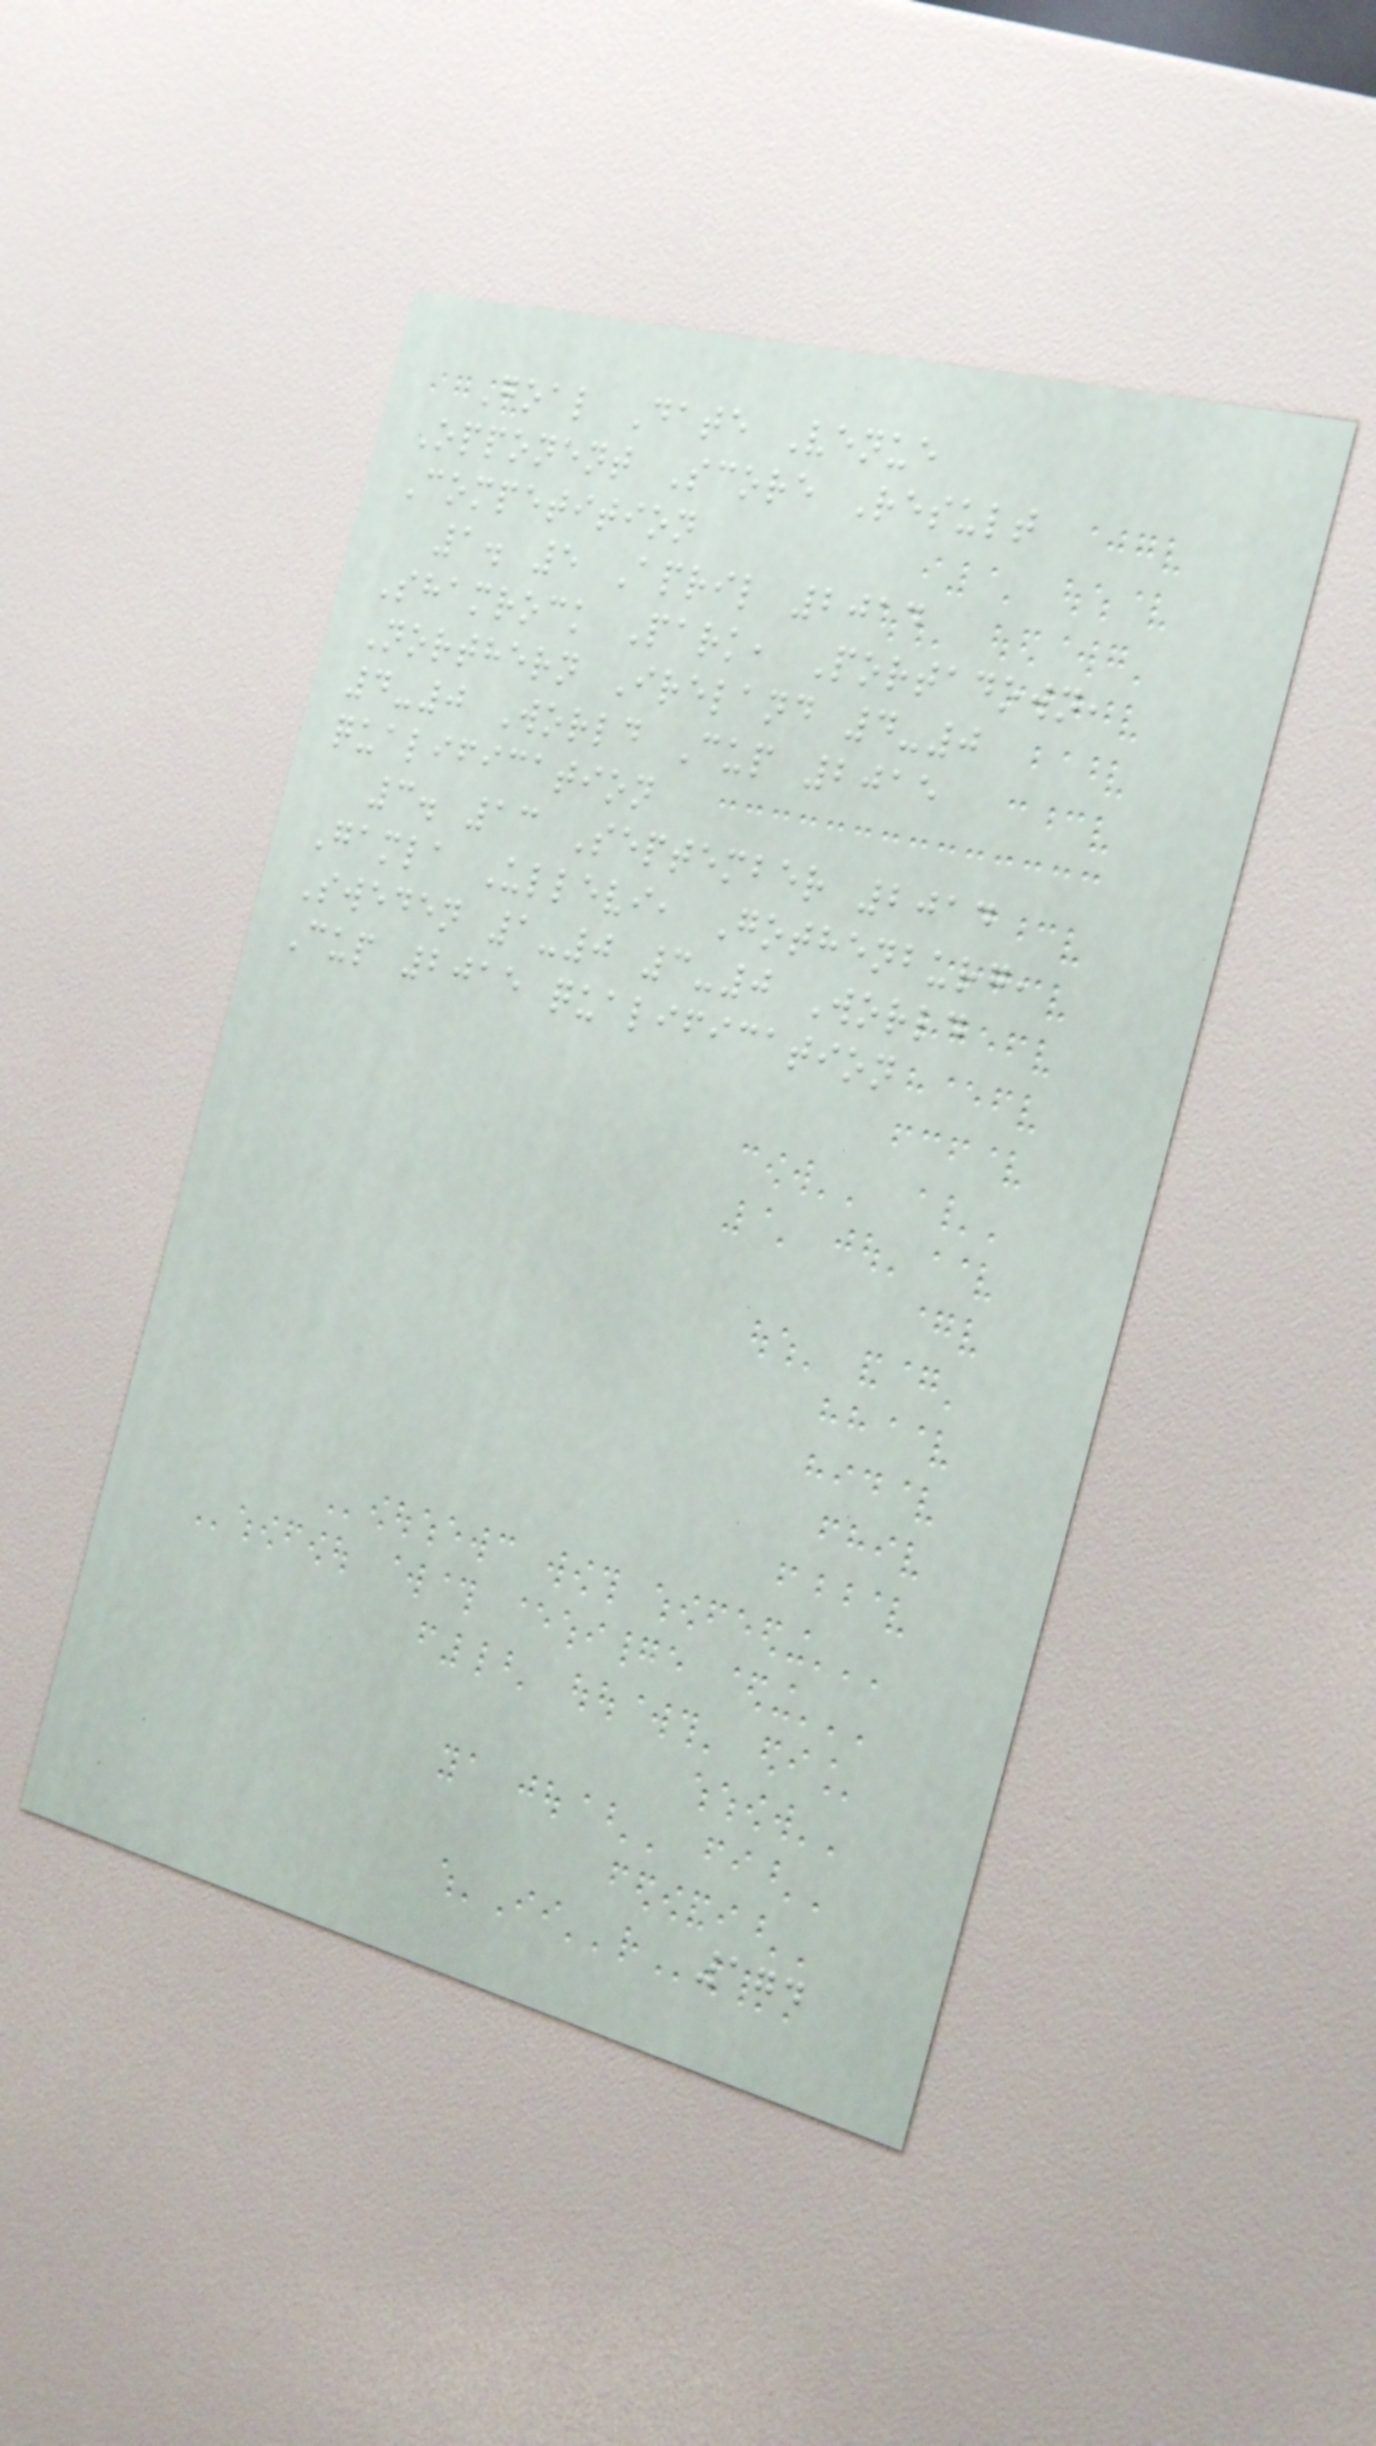Goal Date Venue
Opponent Score Result
Competition
1. 5 April 2014
Shamrock Park, Portadown,
Northern Ireland 4-0
4-0 World Cup 2015
qualification
3. 13 September 2014
Gamla Ullevi, Gothenburg,
Sweden 1-0 3-0 World
Cup 2015 qualification
174
